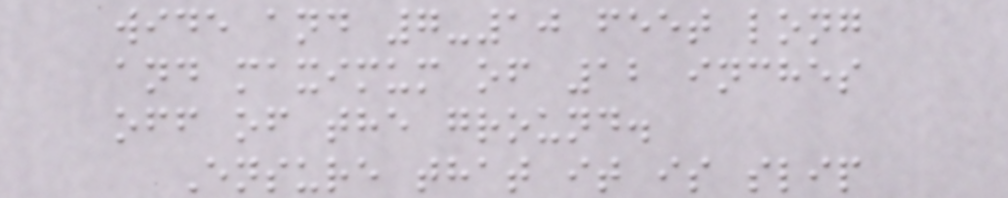wide and 7-10 feet long
and maximum of 12 inches
off of the ground.
Ensure that it is slip
